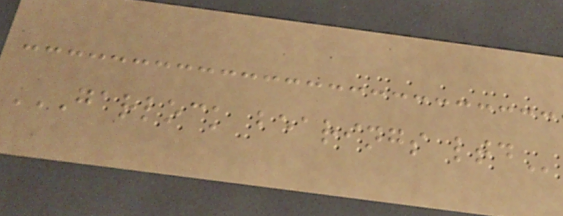GARLOCK BEARINGS LTD
